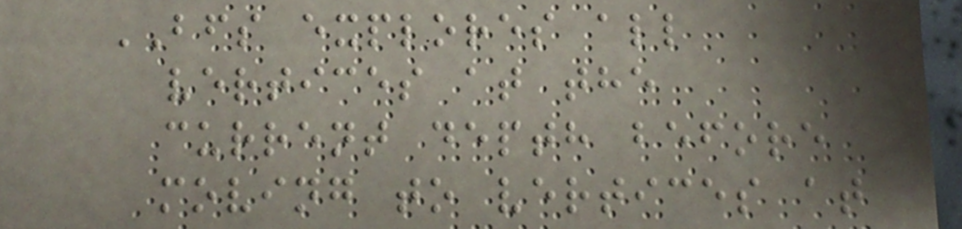BFS explores all
vertices at the
current depth before
moving to vertices at
